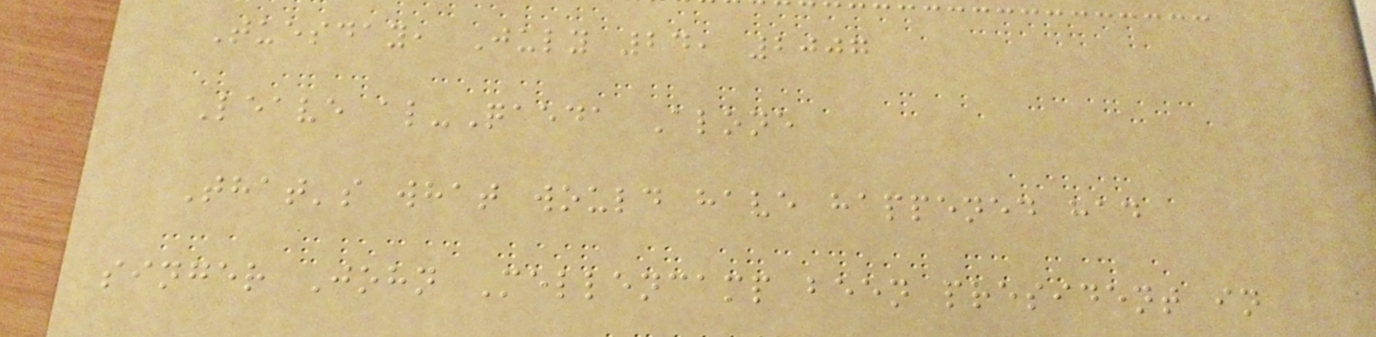Tuesday, July 24, 2007
Leave al-Qaeda Alone
That's what would have happened had
singer John Mellencamp been president in
